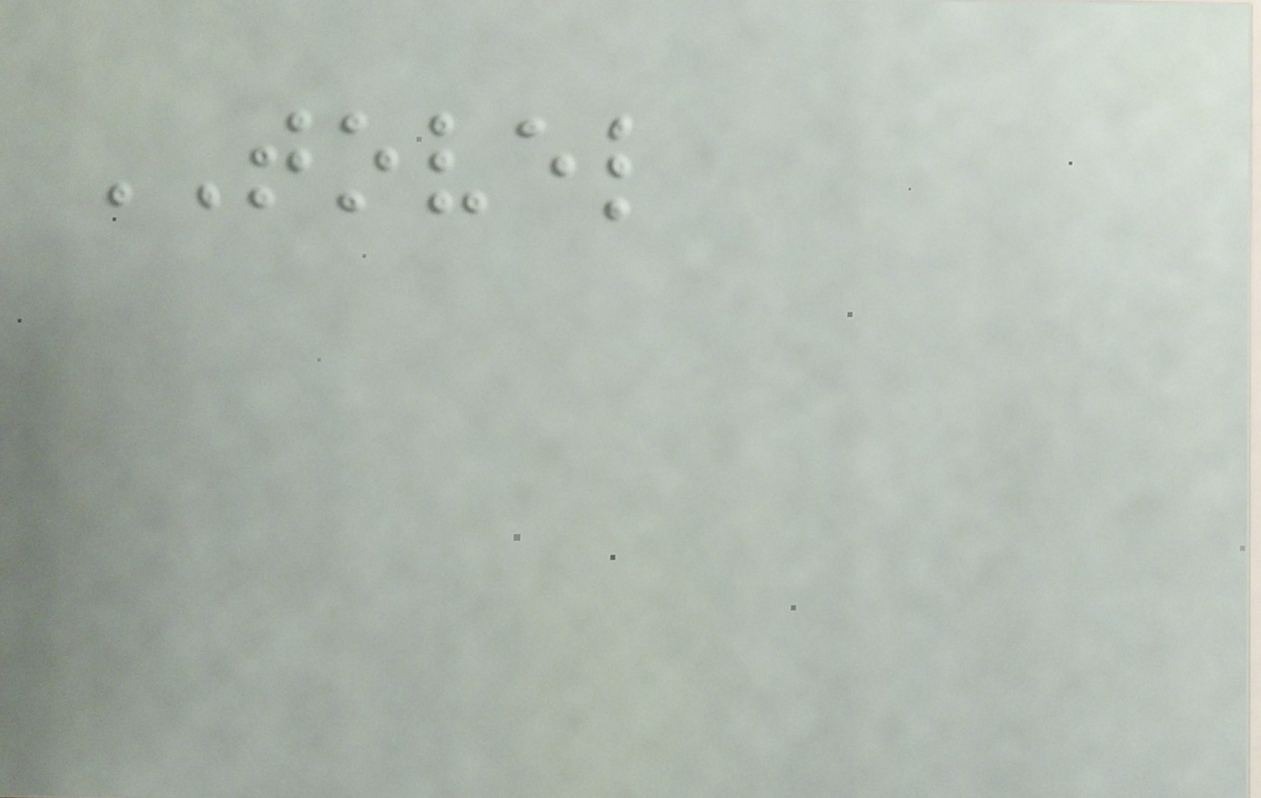TOVEL
